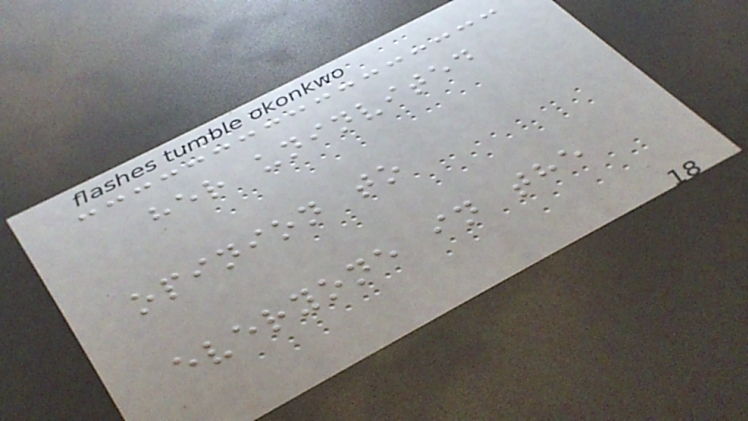her uninvited
opinion to
everyone in the
